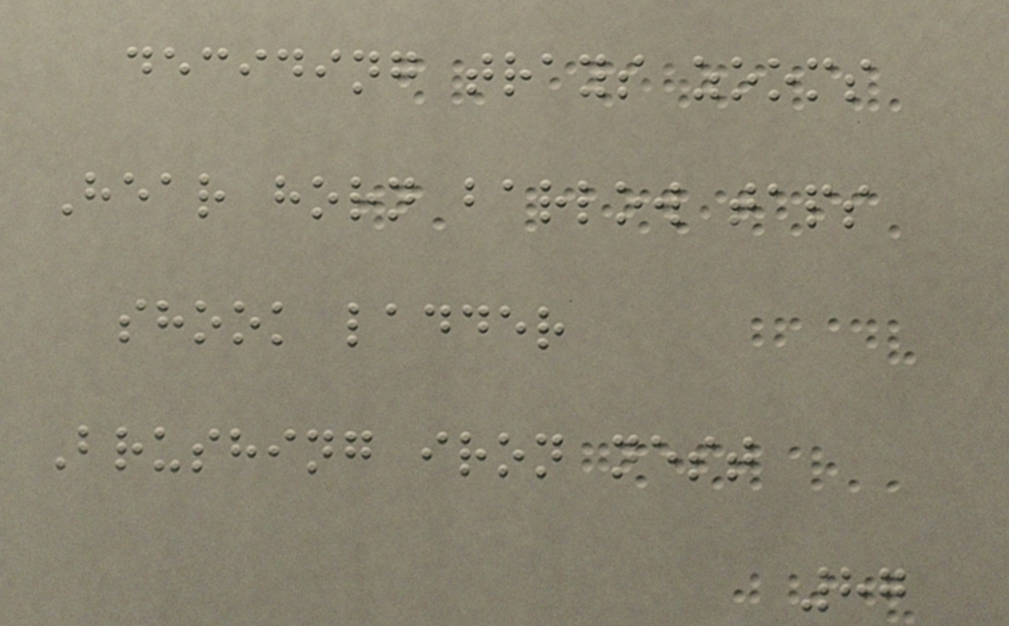deciding trays zooms
Hear horn barlow taps
shook ladder
Brushing iron nest
87
